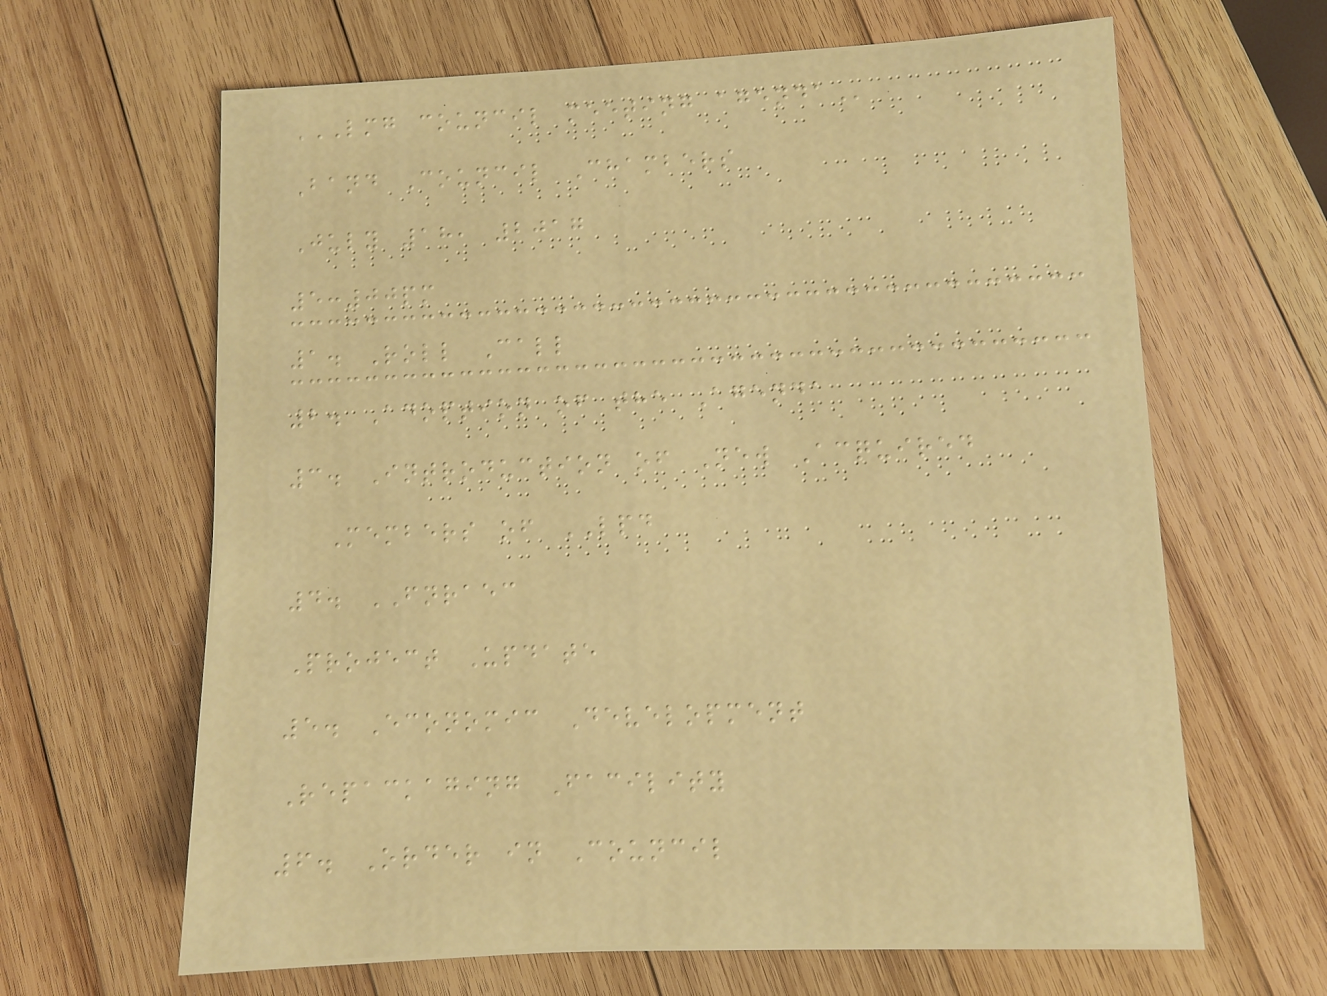LMG COUNCIL MEETING AGENDA
Band Council Chambers
July 18, 2017
5:00pm
1. Roll Call
2. Adoption of the Agenda
3. Introduction of New Acquired
Members of LPD
4. FNRAEC
Project Update
5. Economic Development
Repackaging Facility
6. Order in Council
